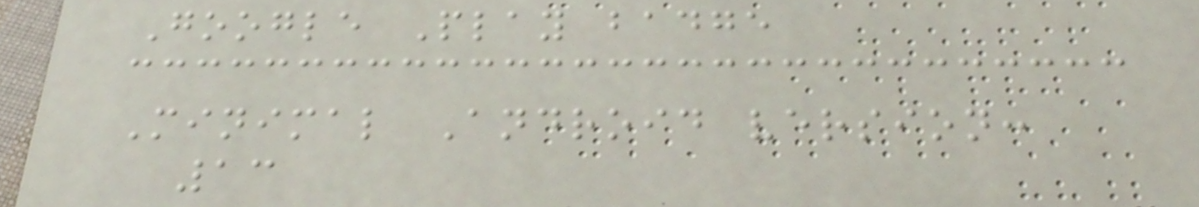Google Play badge
Minimal Android version:
13
